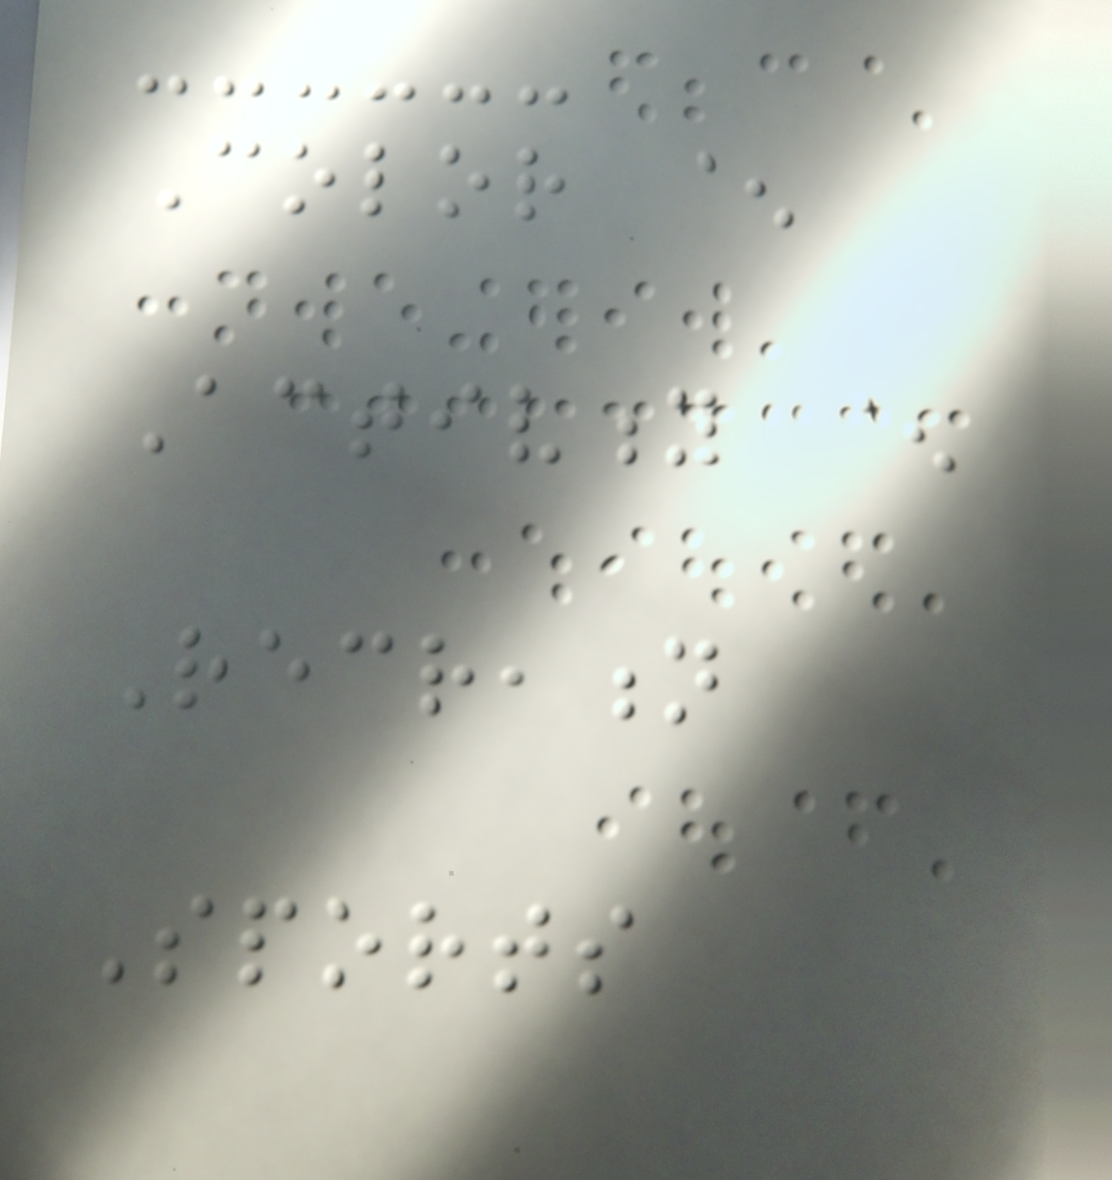Color ^
Activity ^
Recreation
Sports
